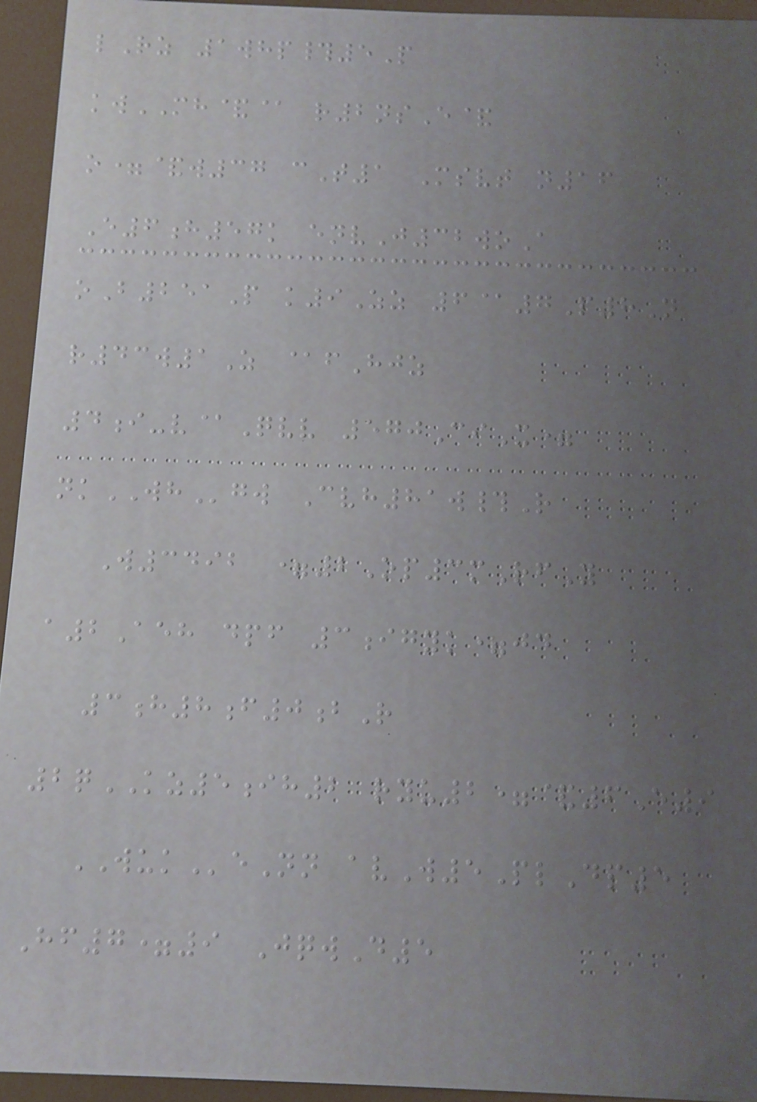lRz 1whp#5P
kwMH&@ r2nsE&
o=&w37 cT1 Msvt n16
E6h57k envJ32woA
oB251P k9Zz 6@7P8N
r43w1Z @fHjz
4i-v@Qvv 570CiX=
nkWHgw Cvh81w#R
W3492 =2Op3mRfY
a2Aeh dpf 3igyk=jd
3h8f0bR
2qKZ5ih2 ryu2=&6E9
WUKeNn avW5PlDp5
Hf7=9 JqwD5
